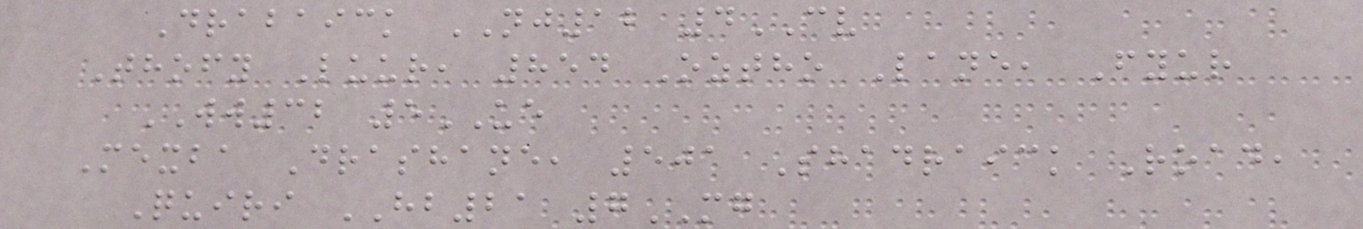Drabaick NJ12 4CV
Thofy Luur, 854 Oztho Lane, Fyur
WW32 5UE
Mexba Drashane, 501 Shadraick Road,
Quiri HB21 7MG
